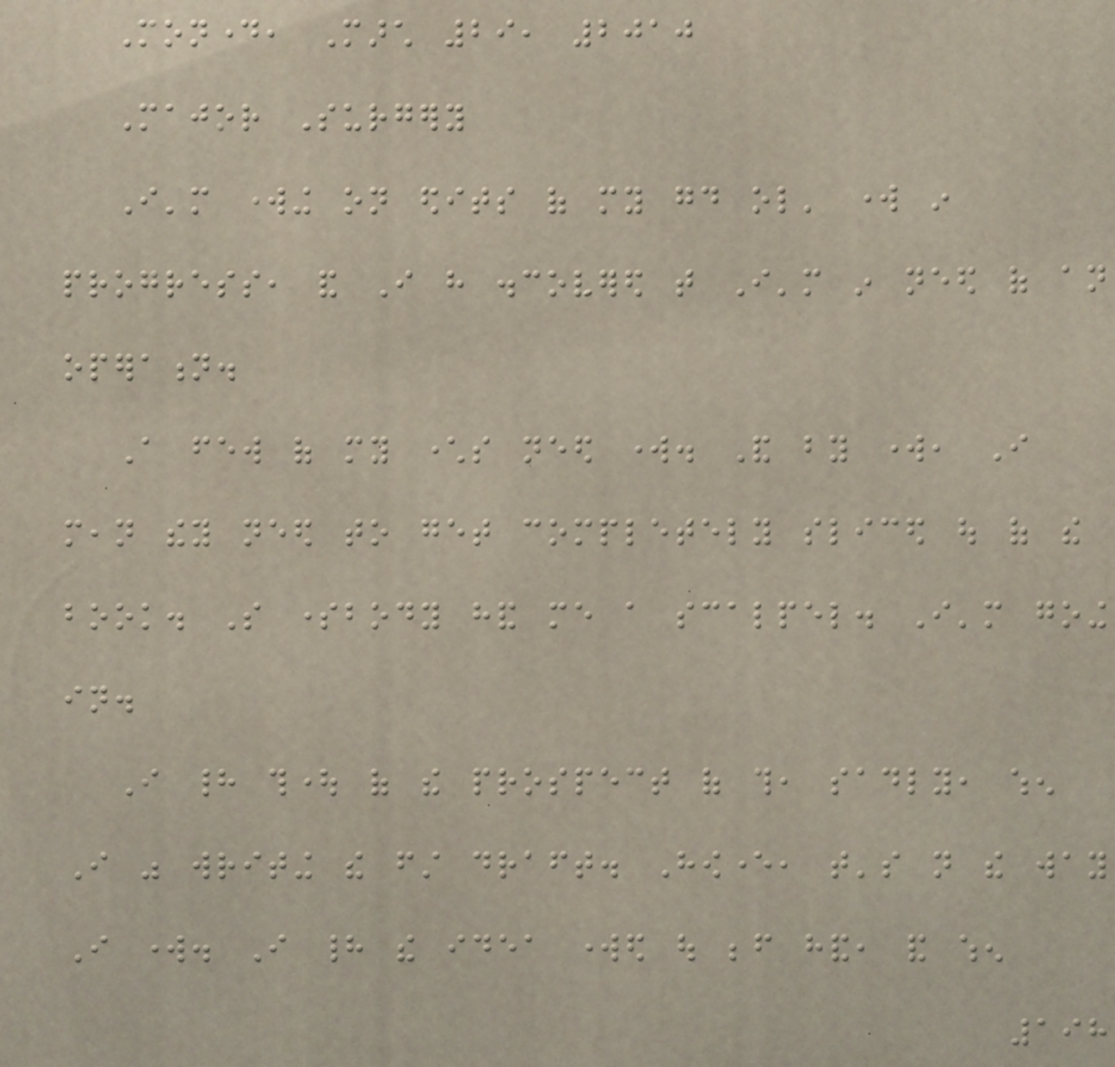Monday, March 29, 2010
Major Surgery
I'm working on edits of my good ol' work in
progress, and I have discovered that I'm in need of an
operation.
A few of my characters need work. And by work, I
mean they need to get completely sliced out of the
book. So somebody hand me a scalpel. I'm going
in.
I had thought of the prospect of this, sadly, when
I was writing the first draft. However, that's not the way
I work. I had the idea worked out before hand, and when
198
